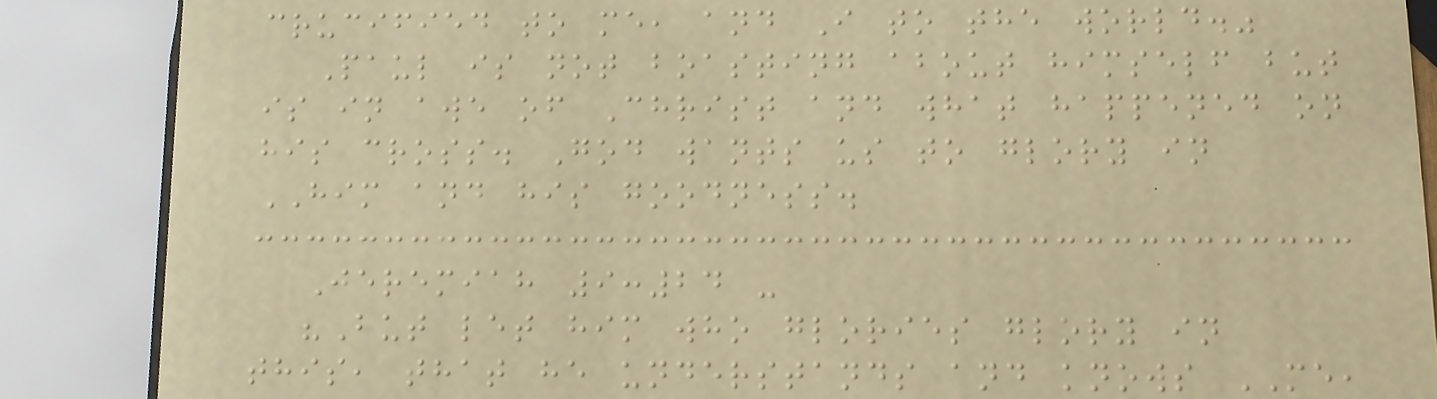crucified to me, and I to the world."
Paul is not boasting about himself but
is in awe of Christ and what happened on
his cross. God wants us to glory in
HIM and his goodness.
Jeremiah 9:24 -
"But let him who glories glory in
this, that he understands and knows ME,
